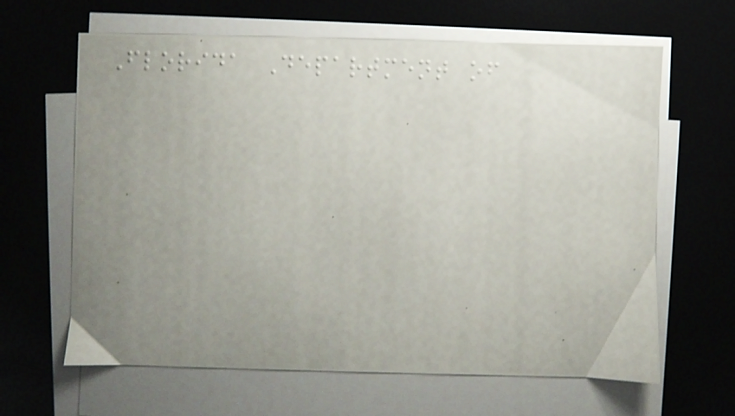Florida Department of
